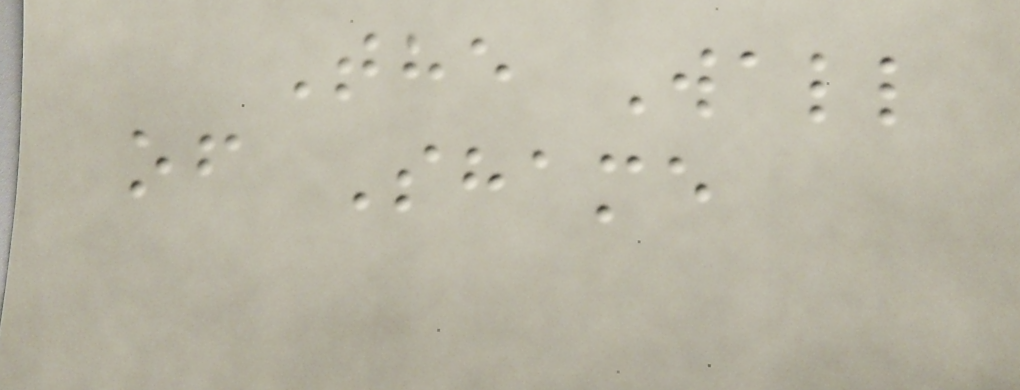The Wall
of Shame
